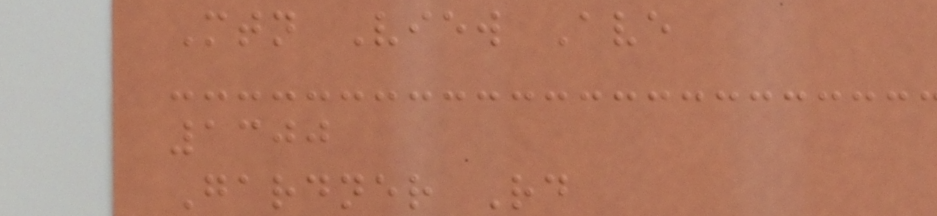Mtn View Ave
1300
Gardner Rd
